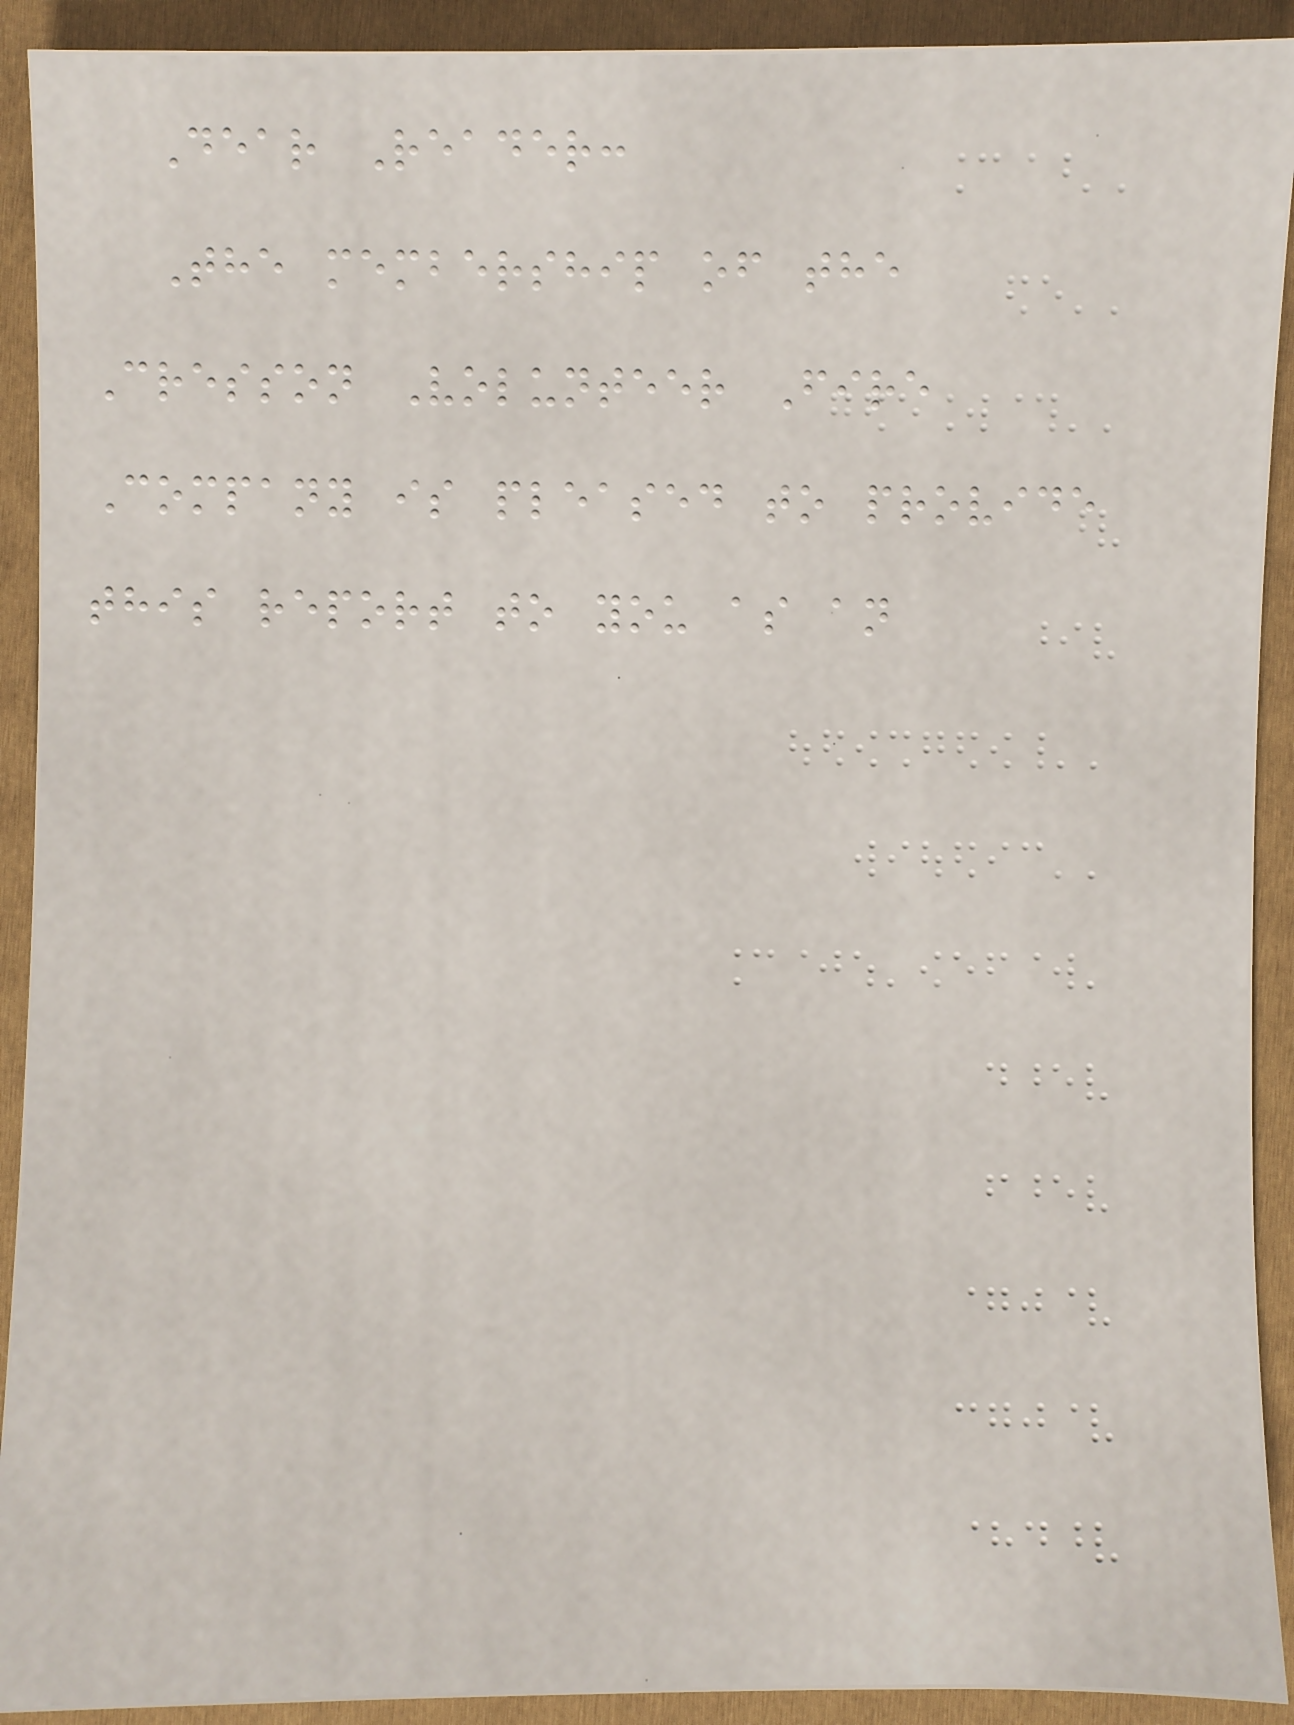Dear Reader:
The membership of the
Cresson Volunteer Fire
Company is pleased to provide
this report to you as an
